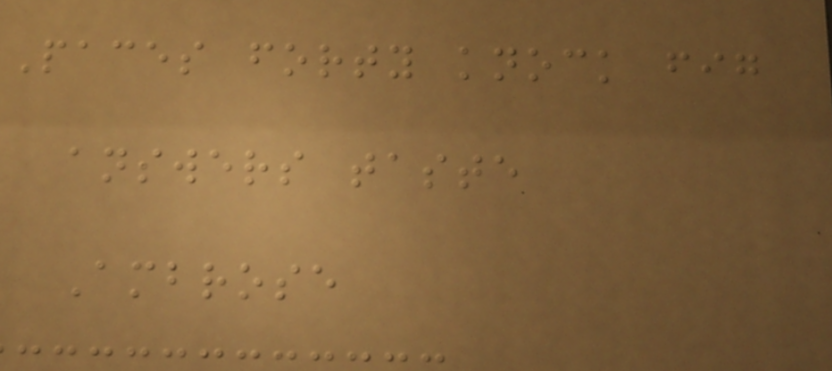Paces forty knock fig
answers taste
Ambrose
